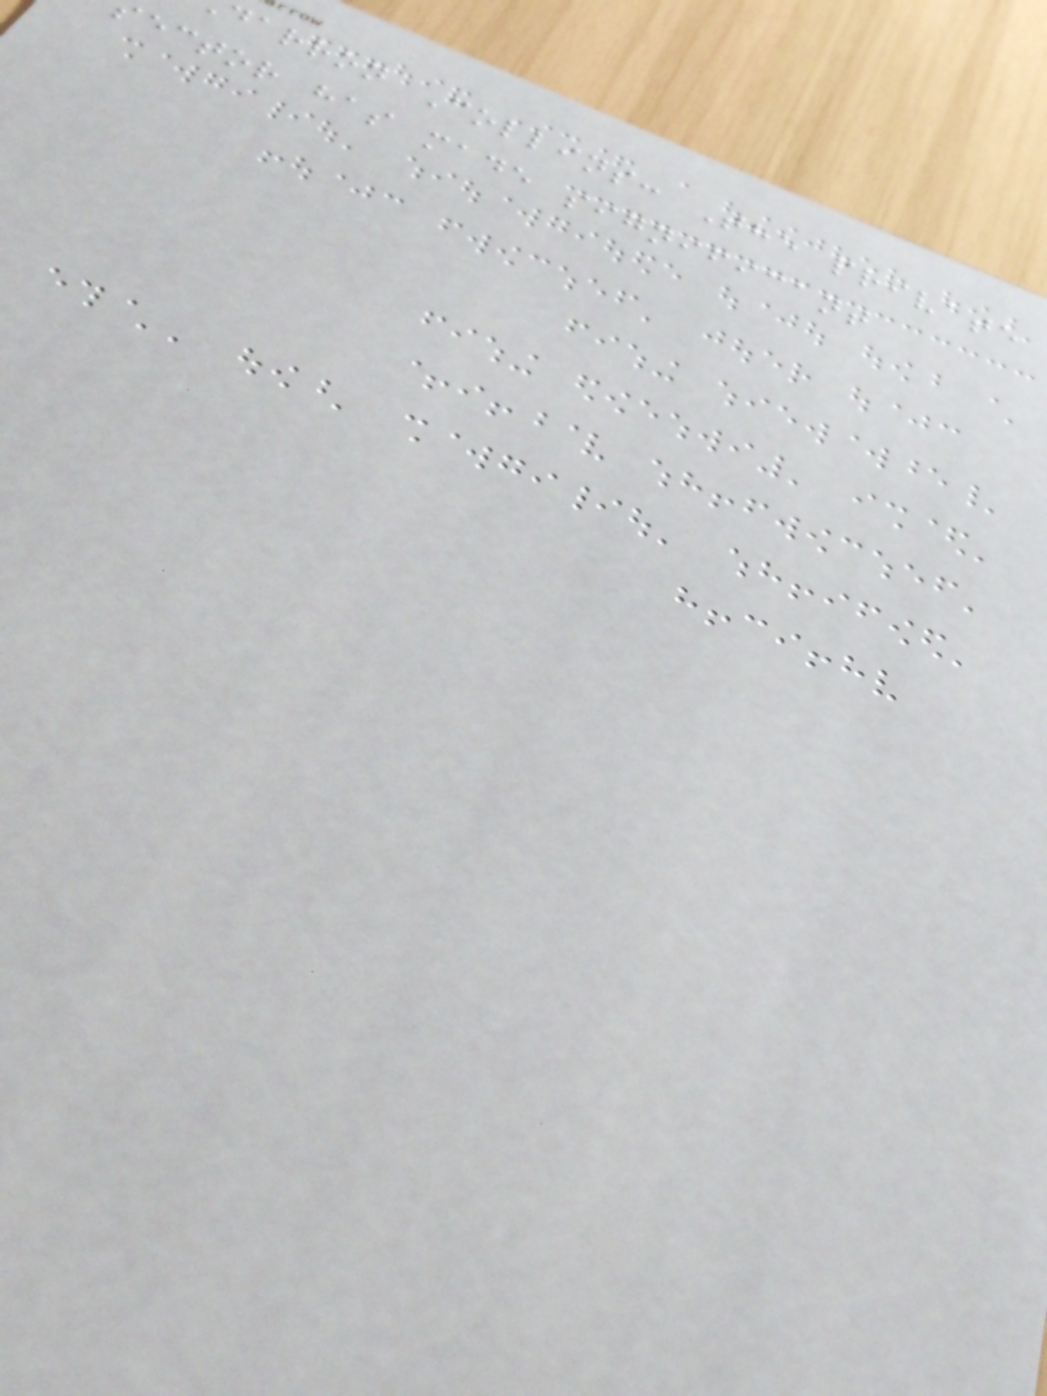darron Collins: The private
ector has made significant
